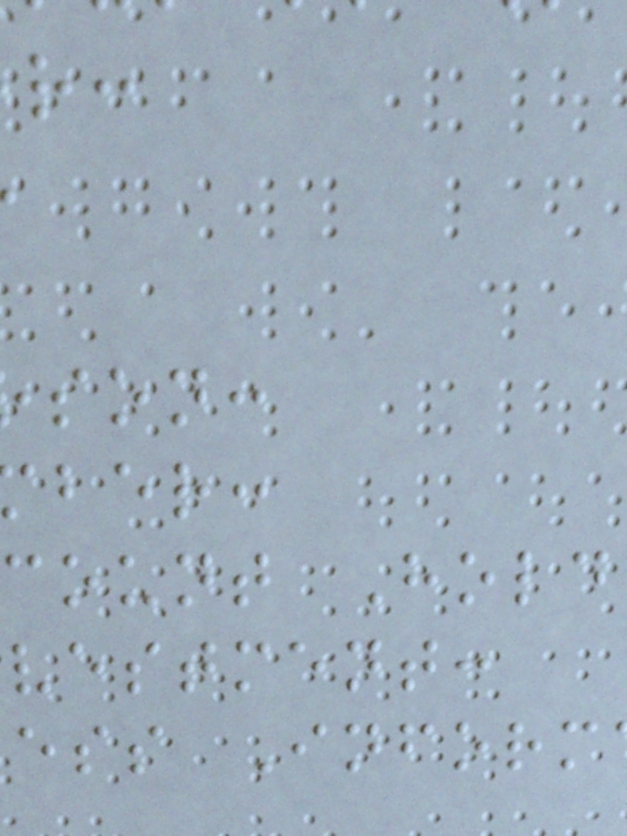count Hold
vestment:
ess Inform
